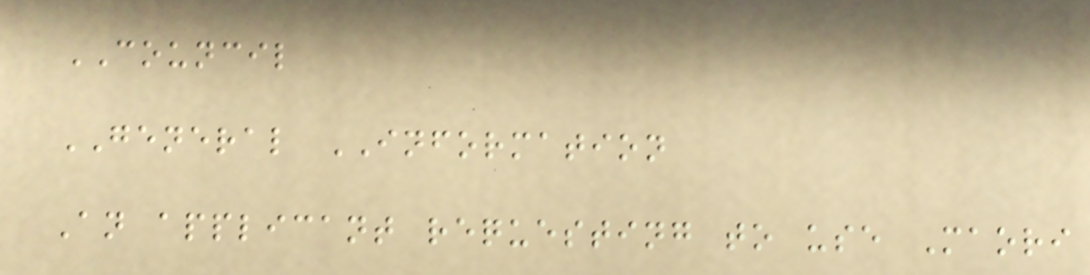COUNCIL
GENERAL INFORMATION
An applicant requesting to use Maori
